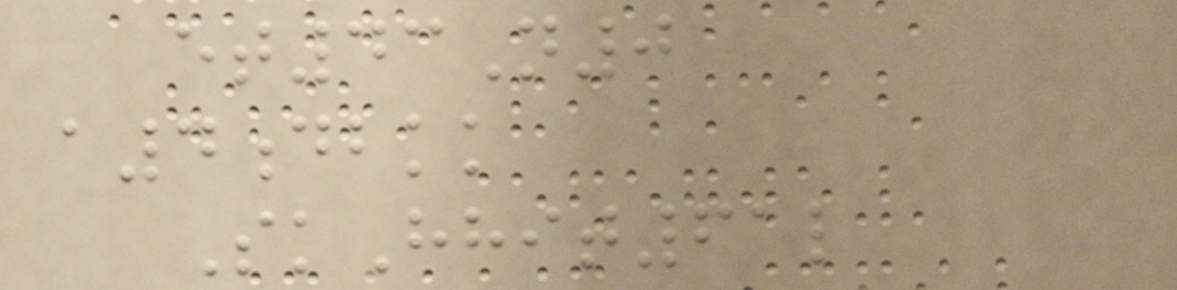et43N0
a4dbkk
SkHhit61l
